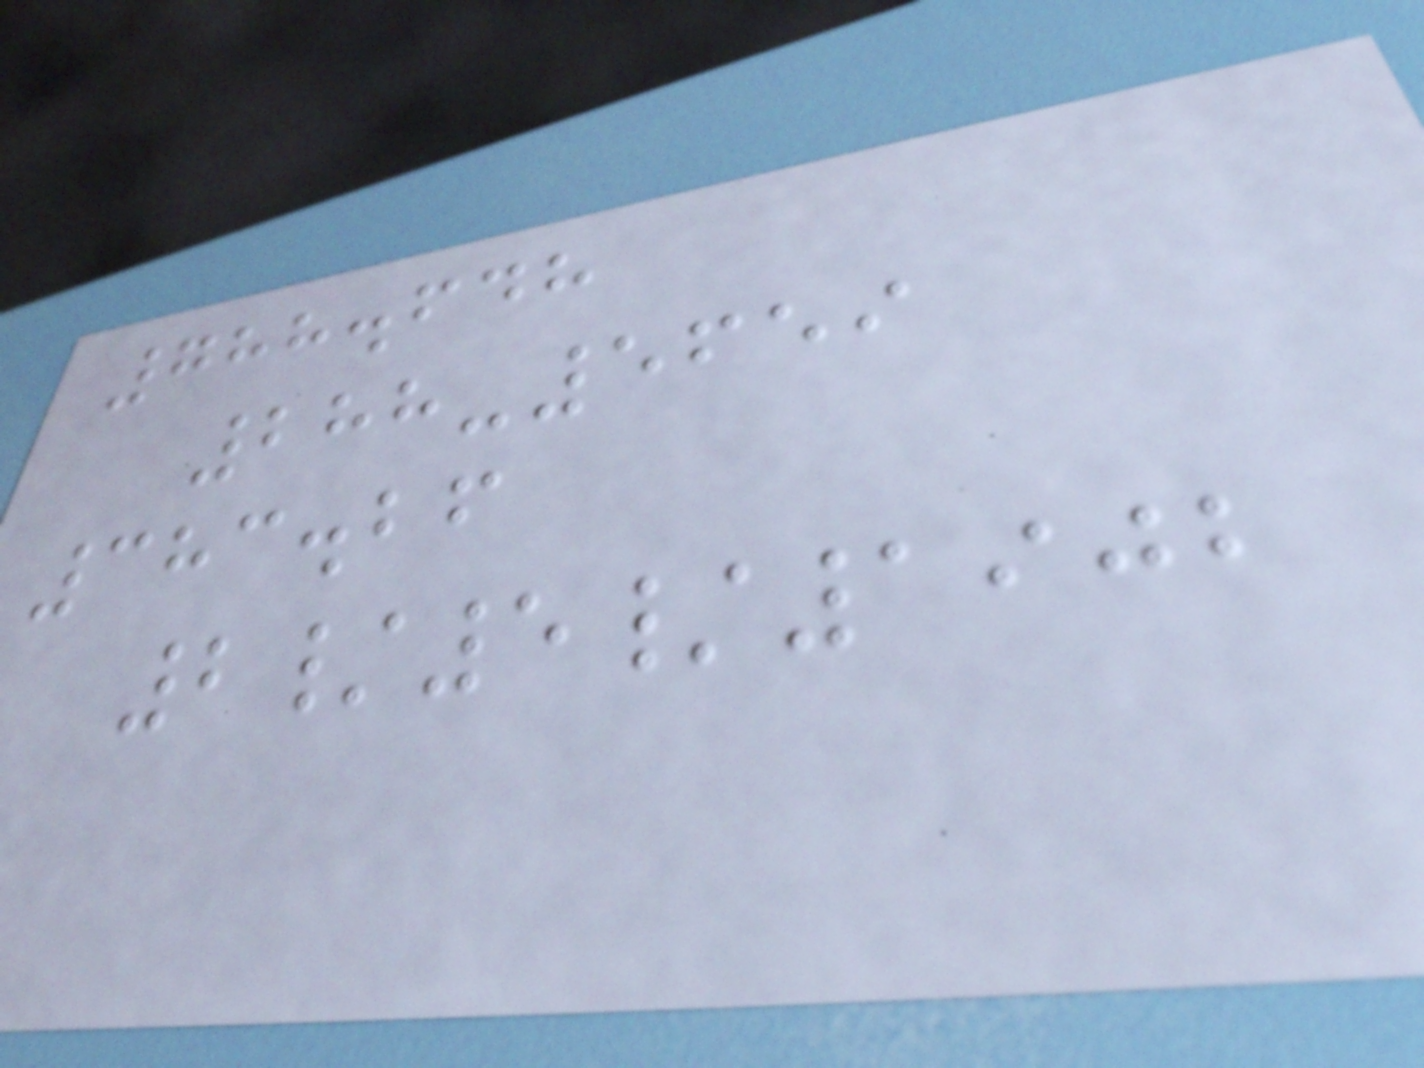788.648
288-5659
383.26
2/5/1902
